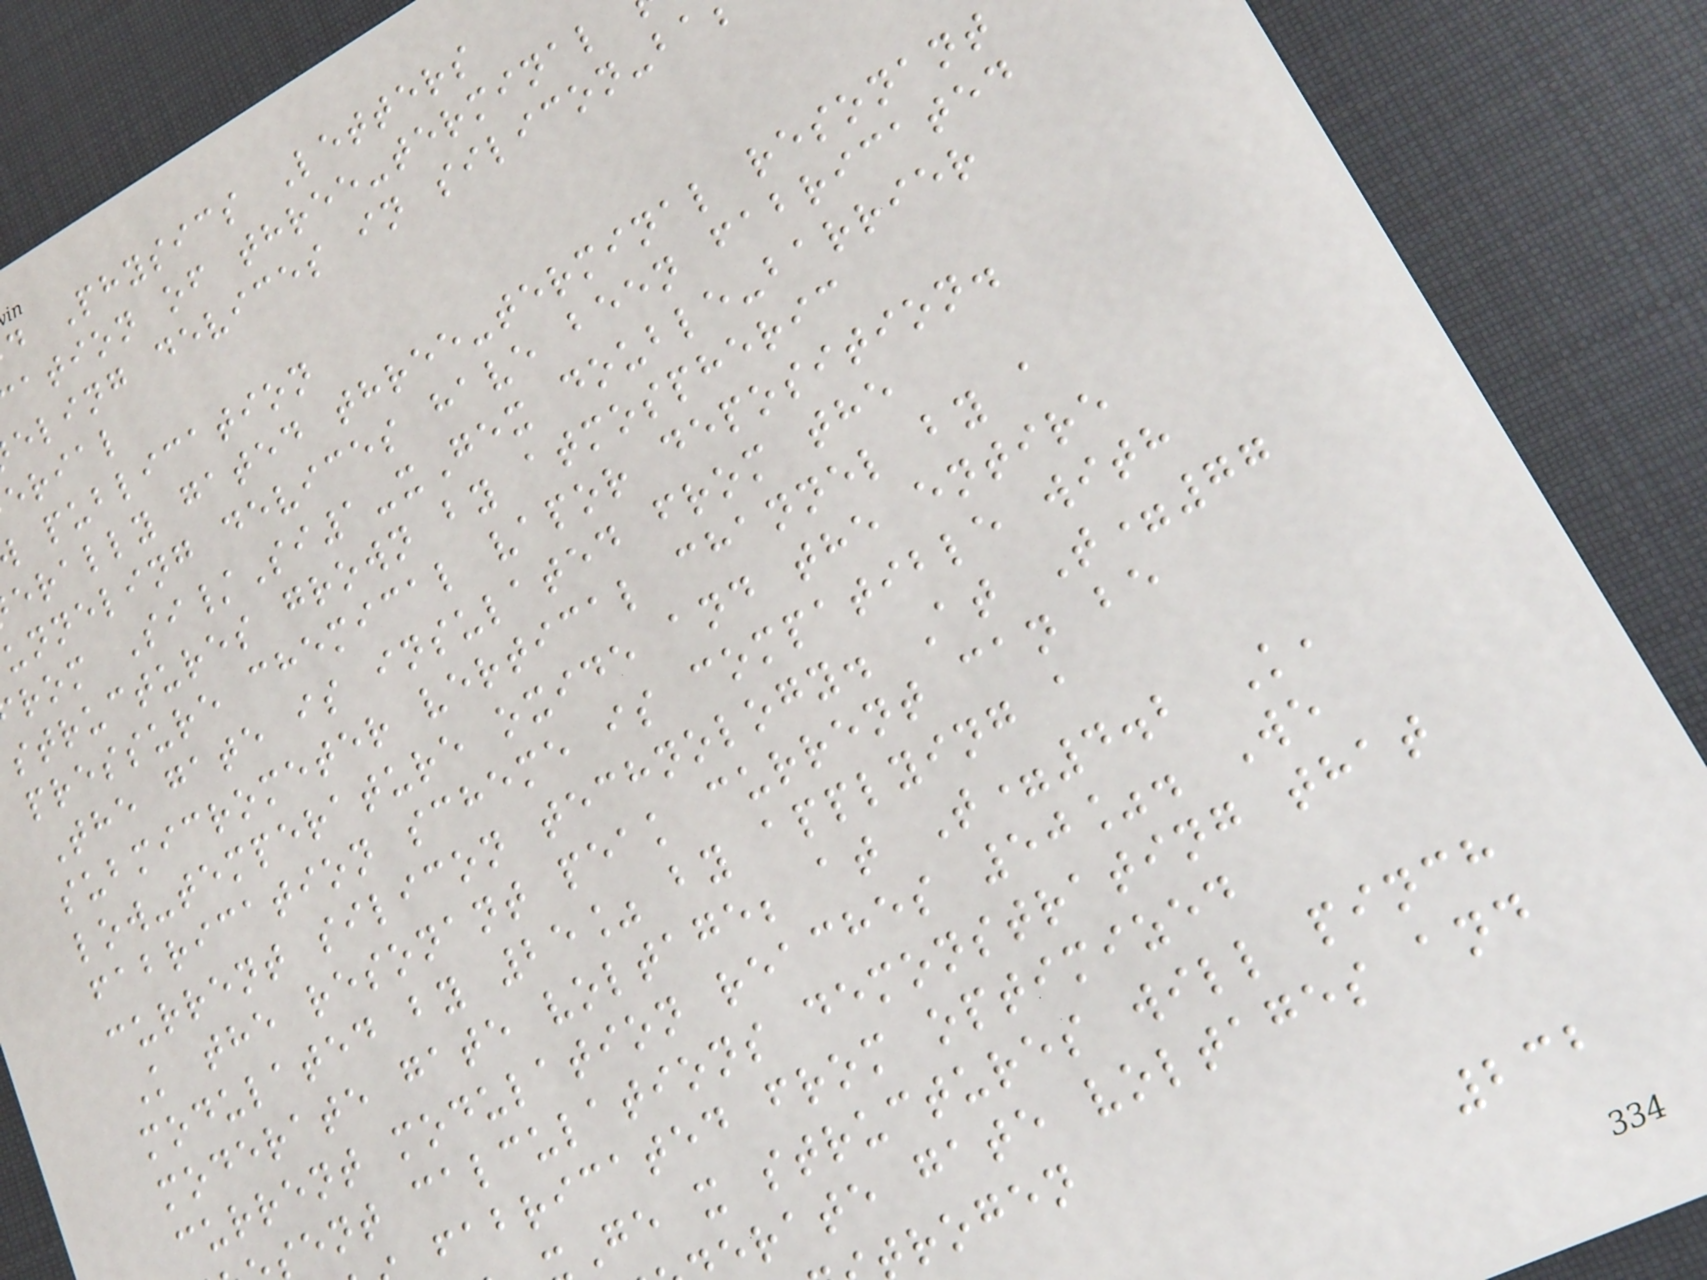d Physics Letters
ation of three-terminal
eling devices in silicon-ba
erial
publication
erally gated three-terminal resonant
unneling devices have been fabricated
rom Si/Si1-xGex double-barrier
structures grown by atmospheric
pressure chemical vapor deposition.
The gate is insulated from the
submicrometer vertical channel by a
low-temperature oxide and the entire
fabrication scheme is compatible with
current silicon technology. At T=77
K the resonant peak current can be
modulated by 25% by applying a
moderate gate voltage; at T=4.2 K,
current modulation reaches 50%. We
ent calculations demonstrating that
fabricated from optimized
Ge x structures will pinch
erate gate voltages and
232
